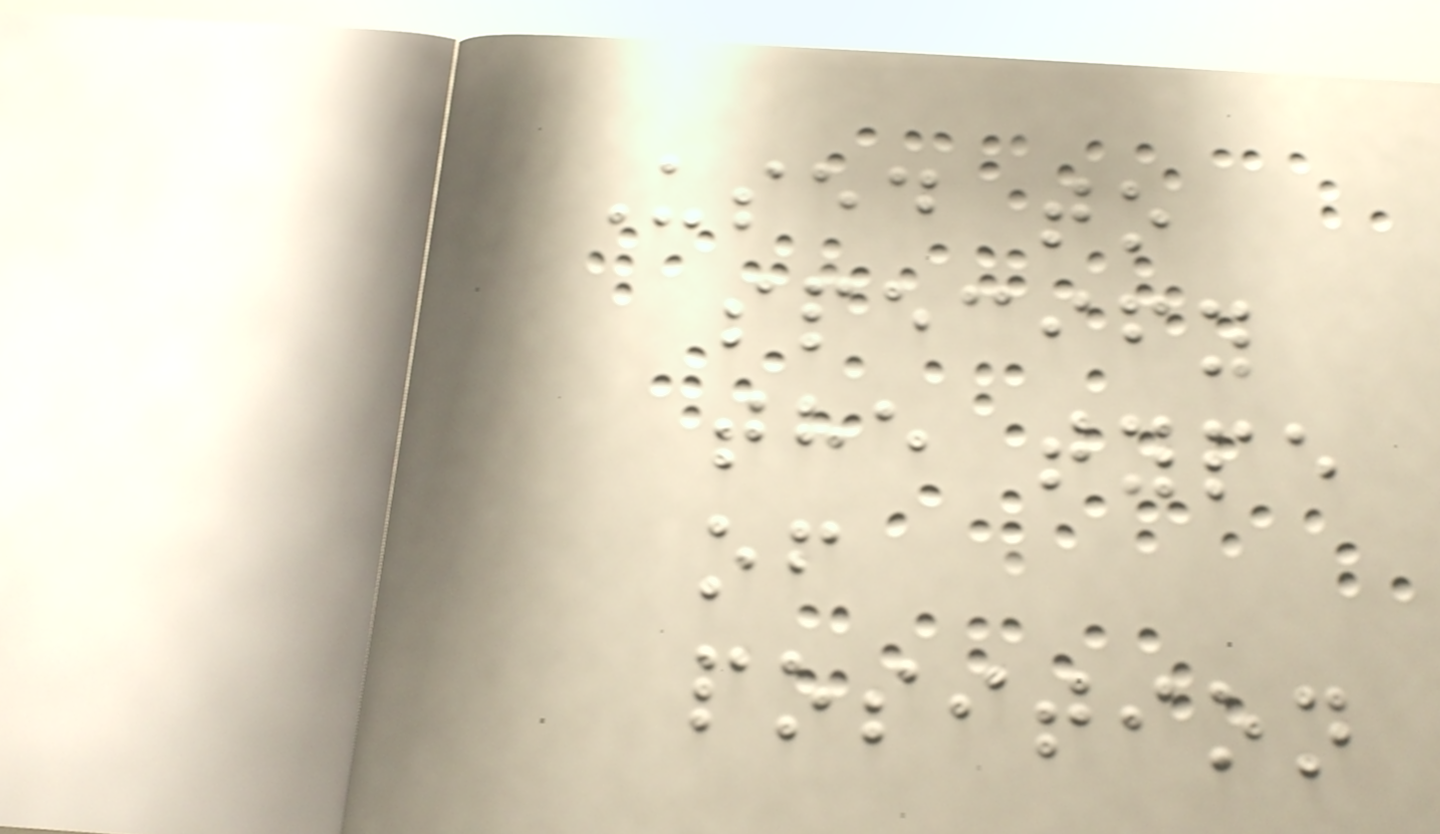Used to
specify
the type
of
position
